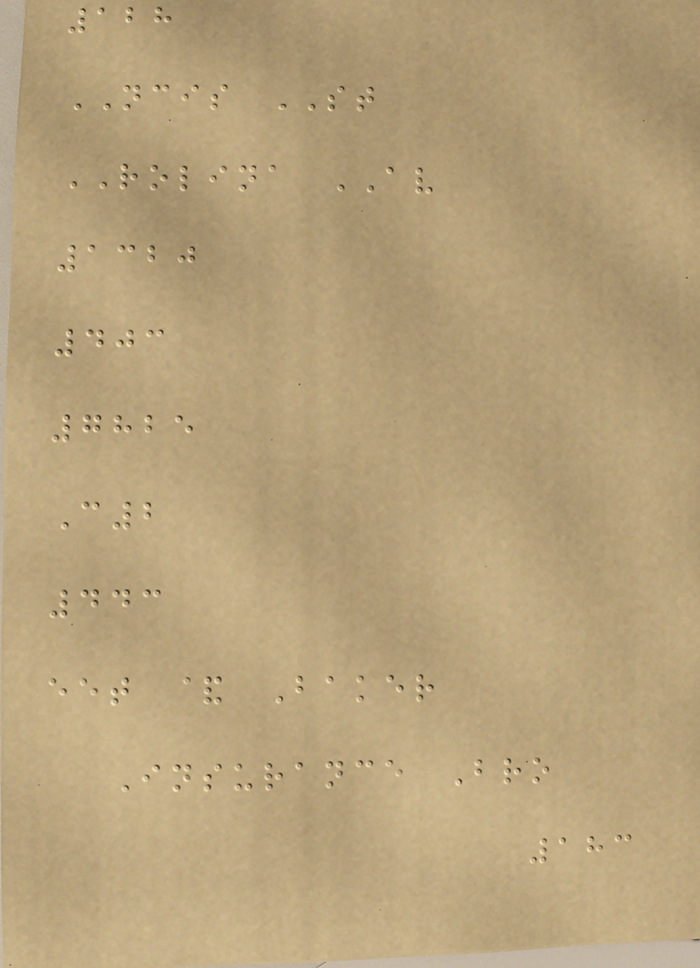128
NCIS ST
ROLINA AV
1320
403
7825
C2
443
eet & Baker
Insurance Bro
183
